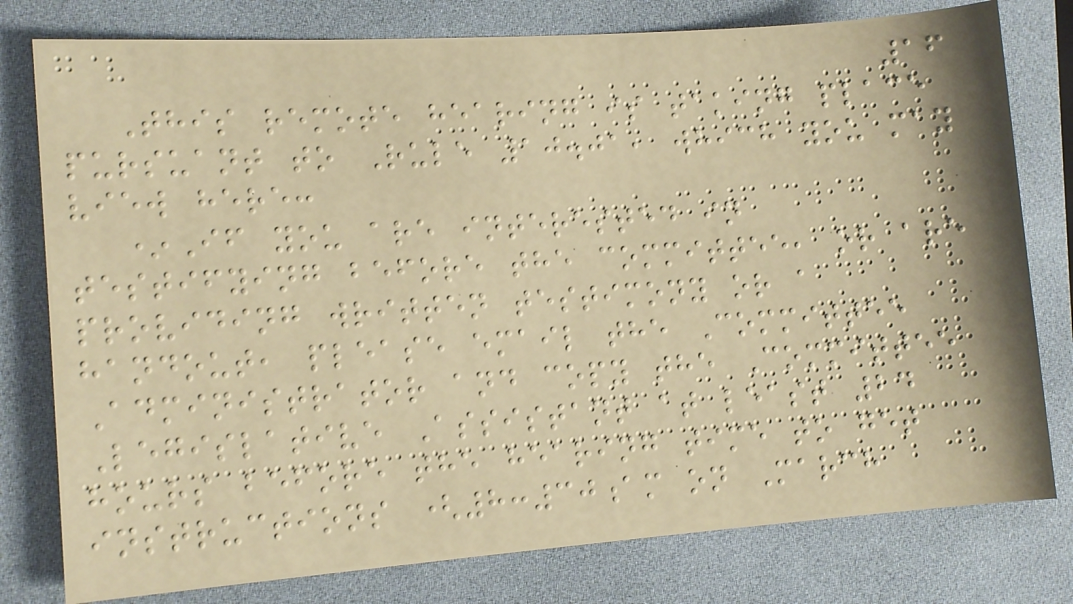16
This remote hearing is taking place
pursuant to Rule 10.01, which you may
view here:
*If you are interested in
testifying before the committee, or are
providing written testimony or a
handout, please email the Committee
Administrator and copy the Committee
Legislative Assistant at least 24
hours before the hearing time to get
instructions (8:30am on March
